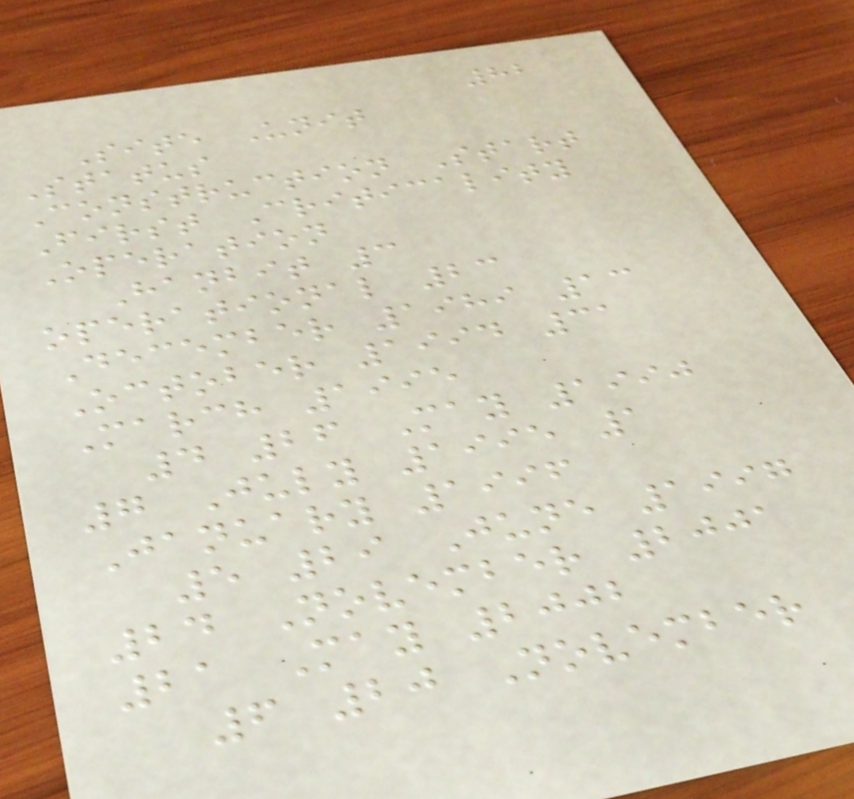82
Site Unit
Status
Construction Start
First Criticality
Operation
Hanbit 3
operational 23
December 1989 13
October 1994 31
March 1995
4 26 May 1990
7 July 1995 1
January 1996
5 29 June 1997
24 November 2001
21 May 2002
6 20 November
